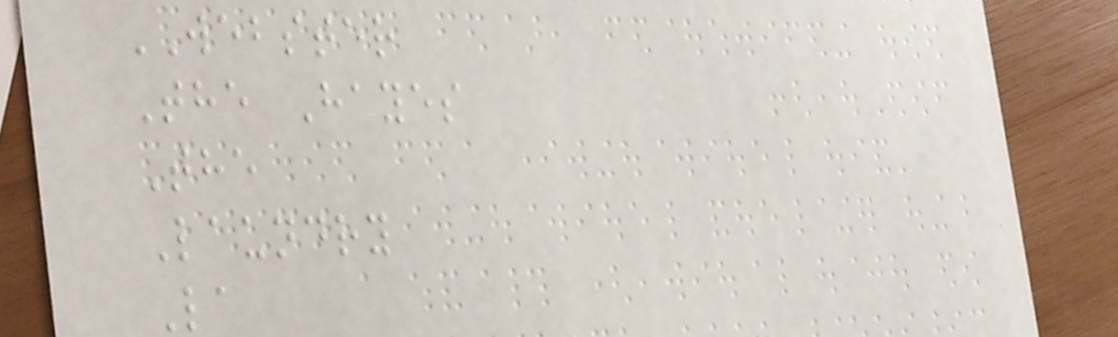WEBSTER
The Hayes
The
Laundry
La
